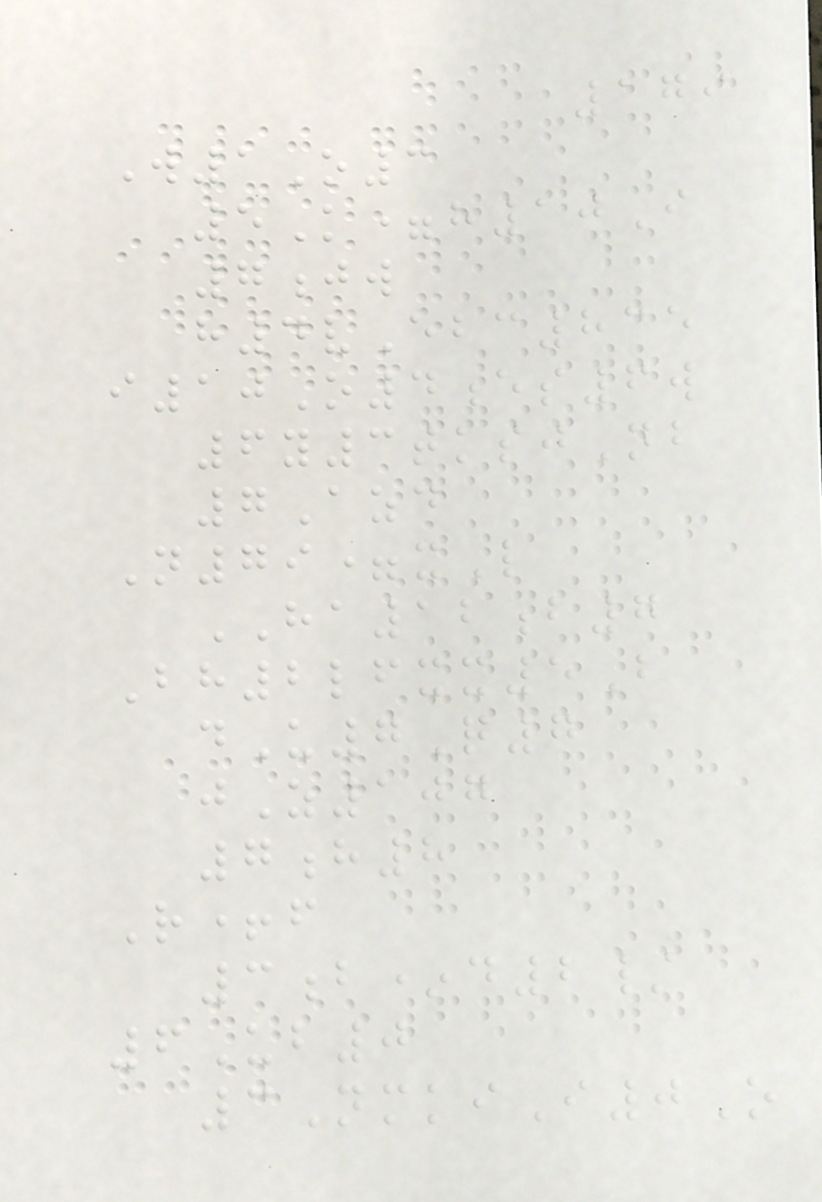179
W1O3
5K=h10I
7jw
h4vEbc835
i10O4es6w
6y3tksjNb
7Azd
N79=xL
HA12b7
Bh2lfxx5B
dU7Q7
jZ107
7h8
R+f
3b*d2/
6Ub0
3NmkiI0O
